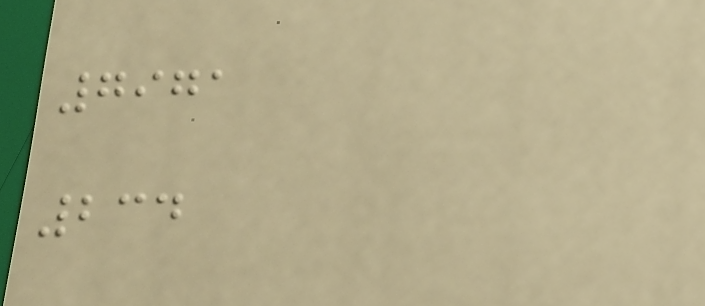7971
234
